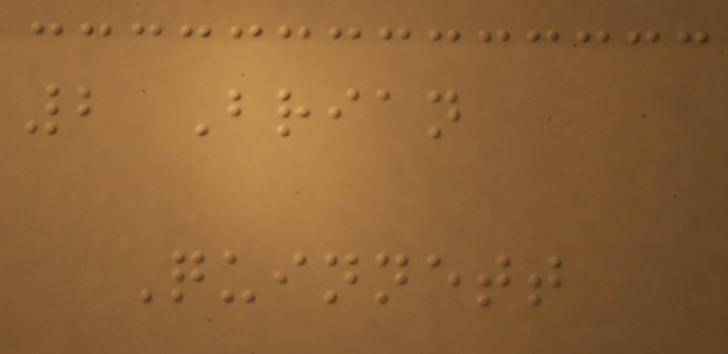2 Brian
Quinnett
